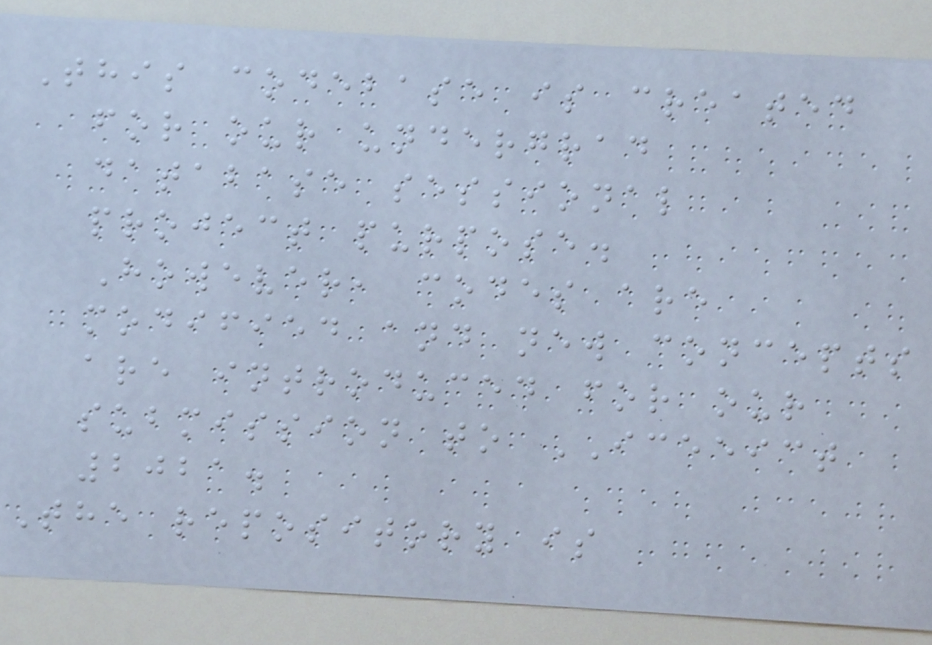This codebase is created
for our undergrad
database sessional
project purpose.
However, codes are
modified and new concepts
are introduced for our
submission to ICEEICT
2021.
The repository is
